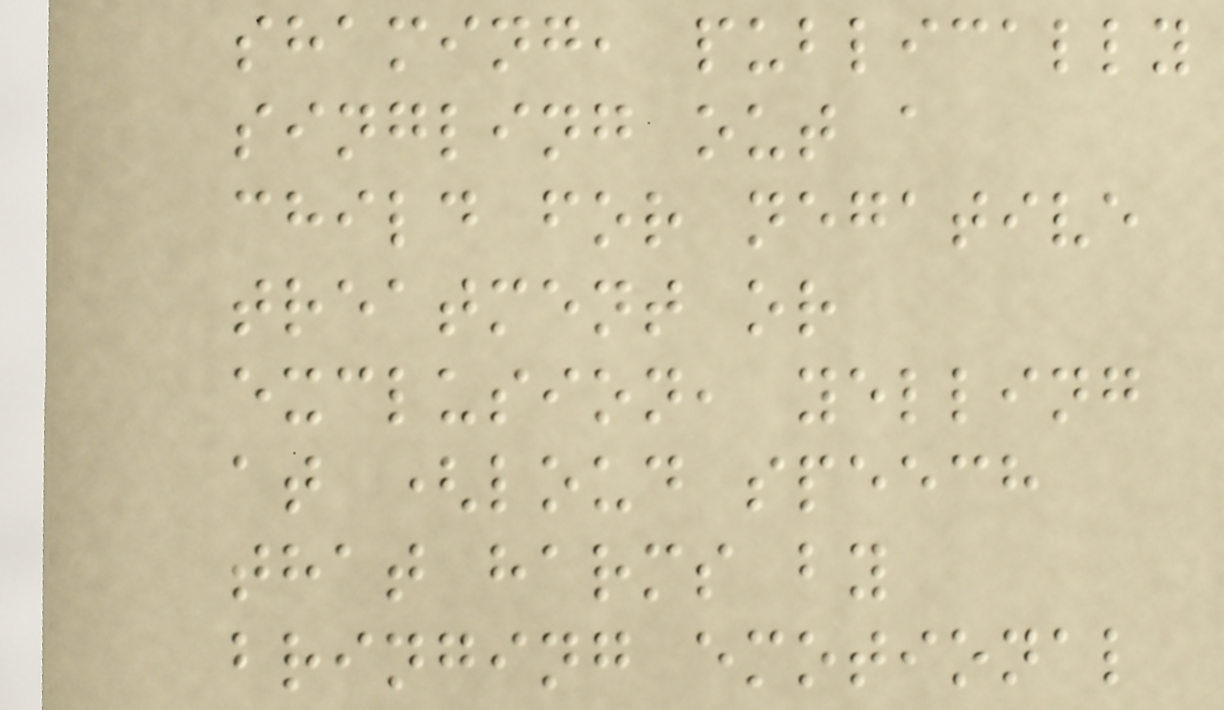shaming, publically
singling out a
child for negative
treatment or
exclusion, yelling
at (loud speech
that harms by
bringing emotional
